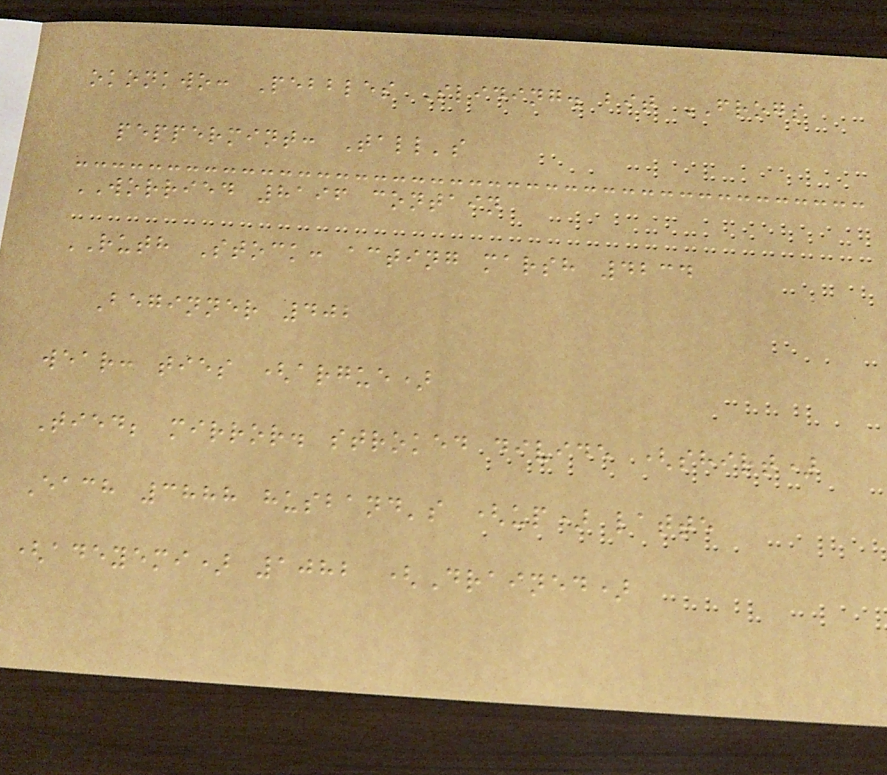okonkwo: Pebbles Sliding. bit FROGS
peppermint: Tall's
WORRIED 8196 contain
RUTH Stock: acting marsh 4234
Beginner 402
wear: ties (argue)
Tied; mirror. stroked divide (shirt)
Each 3888 husband's (up) latte
(adeyemi) 1082 (Drained)
